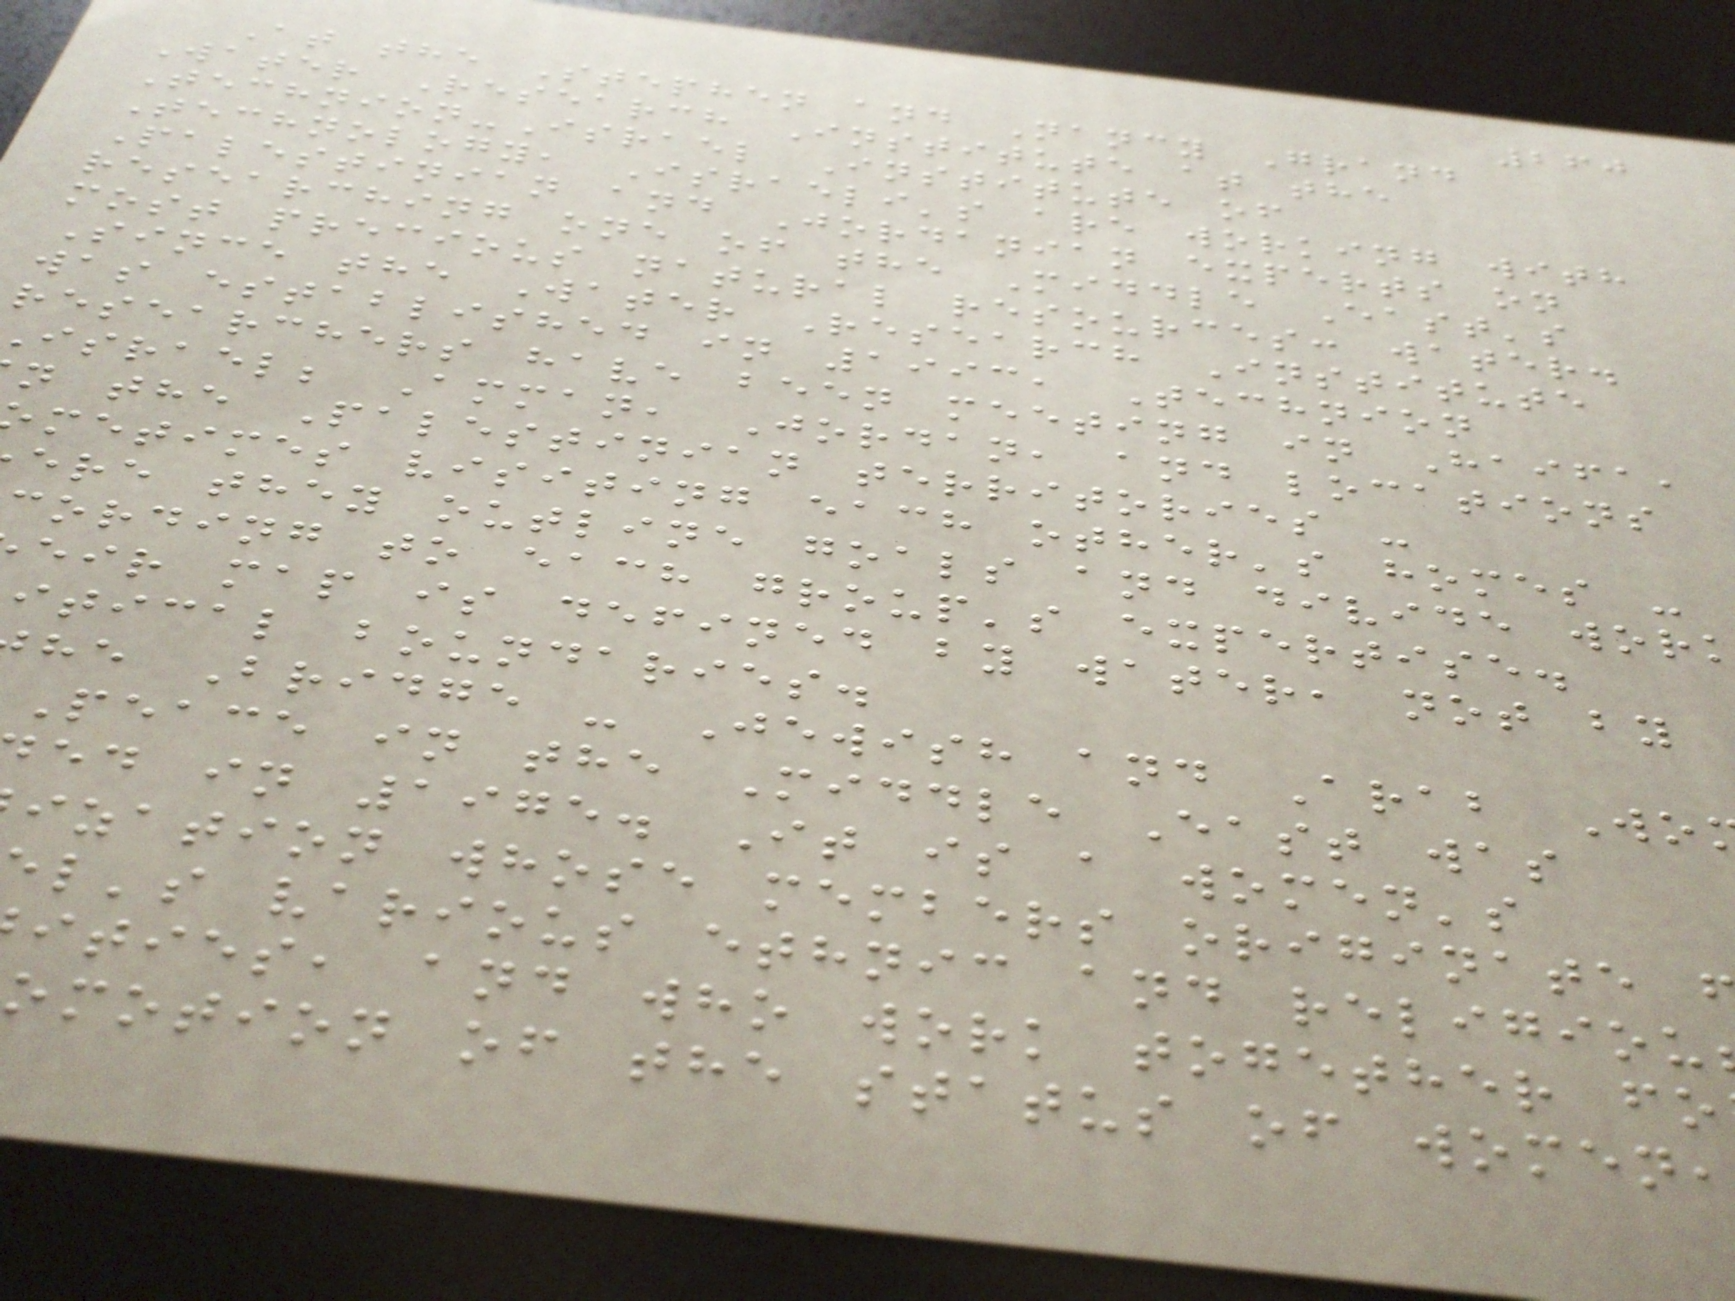260
At the Stephen and Nancy Grand
Water Research Institute at the
Technion-Israel Institute of
Technology, Israeli's are working with
Palestinian and Jordanian experts on
researching one of the Middle East's
most precious natural resources: water.
Since the Water Research Institute
was established in 1993, Technion
researchers have been meeting in Haifa,
israel; Amman, Jordan, and locations
n the Palestinian territories -
metimes visiting each other's homes -
ere they outline goals and divide wor
cording to each group's expertise.
eir map is defined by water, not by
itical boundaries.
he Bridge - Jewish and Arab Wo
Peace in the Middle East was
ed in 1975. It is a women's
ization whose members originate
l's various ethnic and religiou
ities, and who work together fo
omotion of the status of women,
